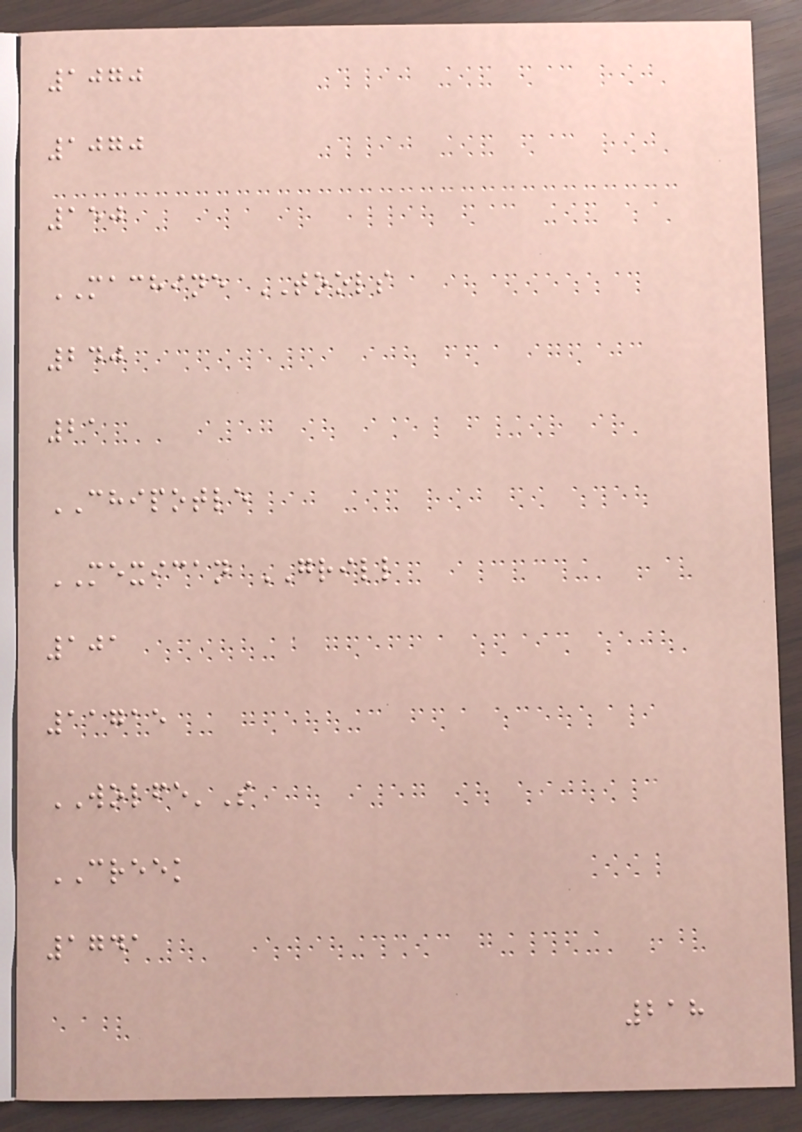1070
1070
150
MACHINE TOOLS
240
21
CHIPOTLE
MEXICAN GRILL
101
11715
WOLFE'S
CREEK
1741
218
